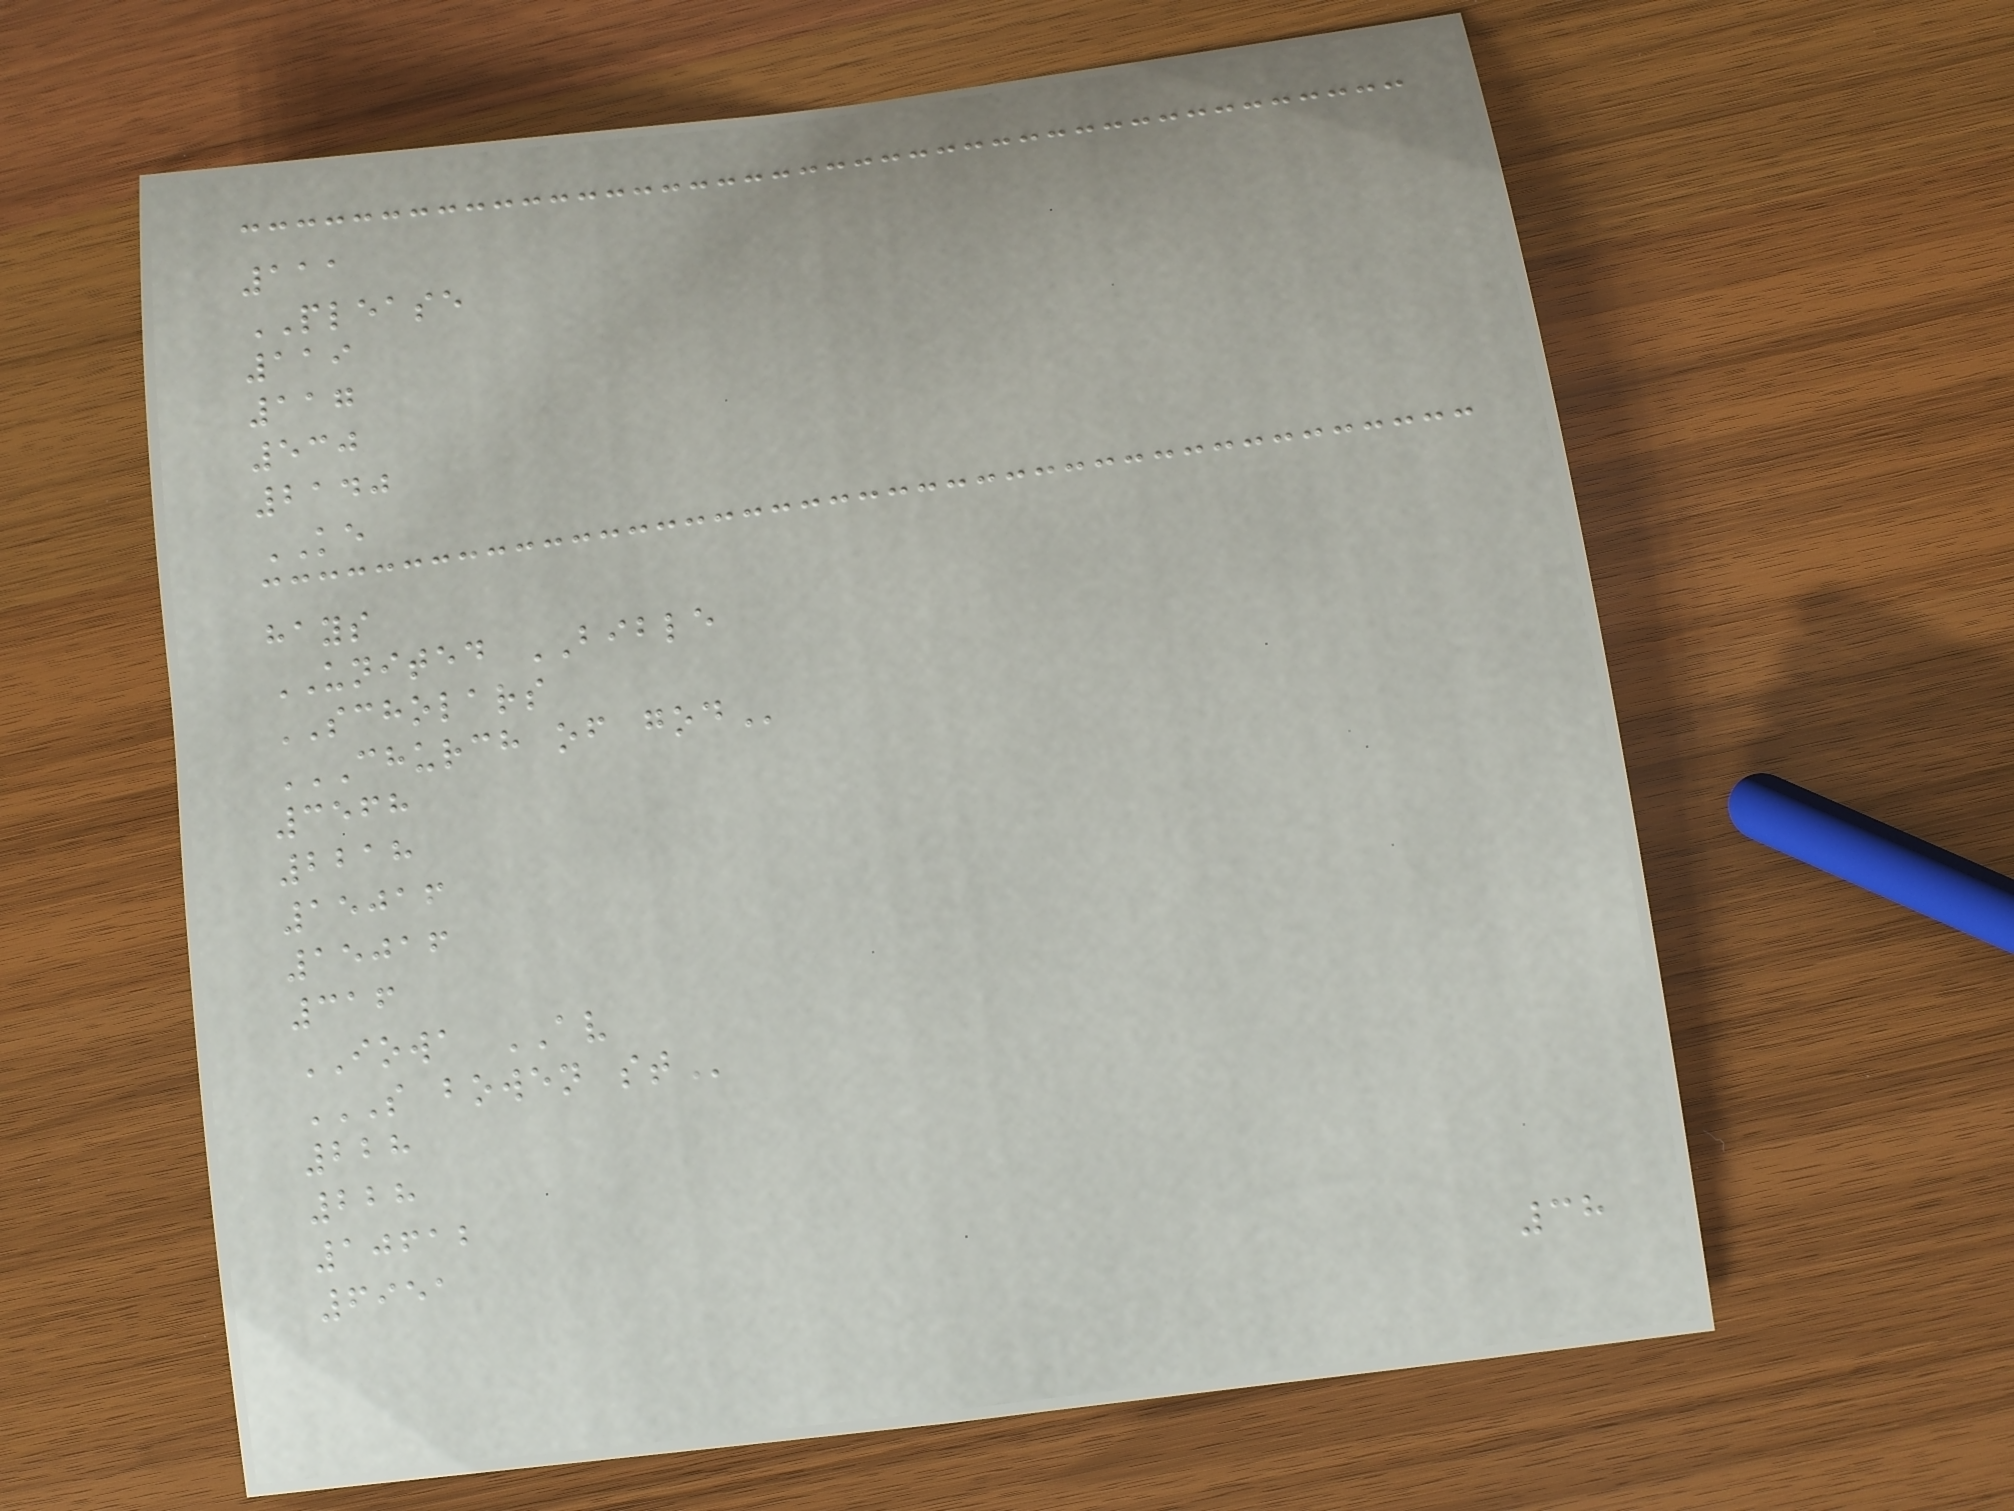111
PLEASE
119
117
530
2140
KE
hays
UNITED BIBLE
SCHOLARS
CHURCH OF GOD
3568
2218
15016
15016
316
IOWA AV
S BOWEN ST
228
228
10612
6951
38
